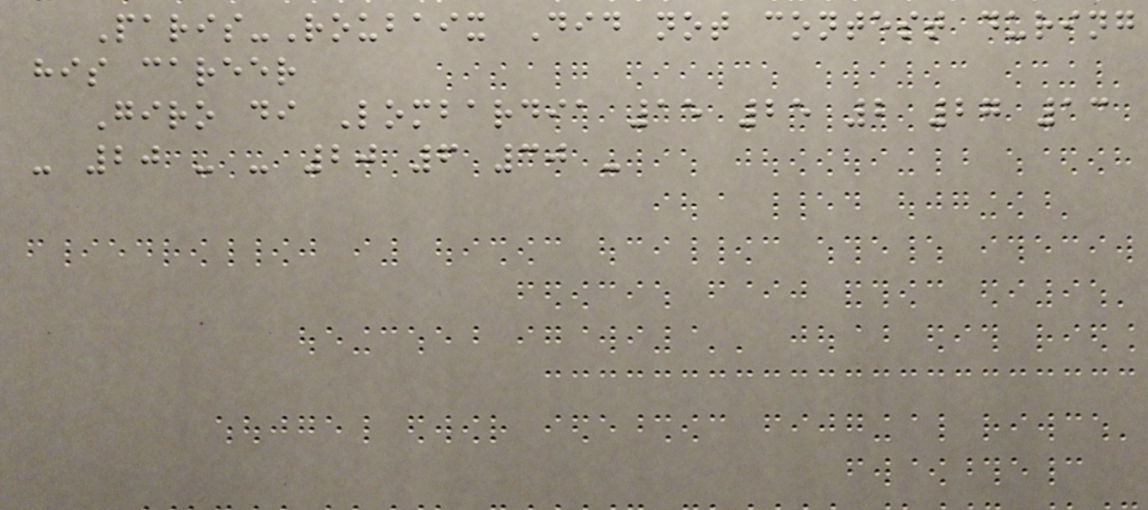Paris-Roubaix Did not contest during
his career
Giro di Lombardia 15 25 2 27 13
- 20 - - 20 6 30 -
